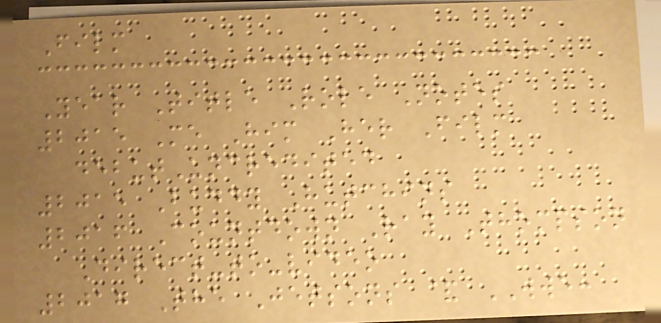Film
Year Title Role Notes
2015 Me Him Her Film
debutUncredited
2015 Buddy Hutchins
2016 Countdown Ray Thompson
Direct-to-video
2017 The Jetsons & WWE:
